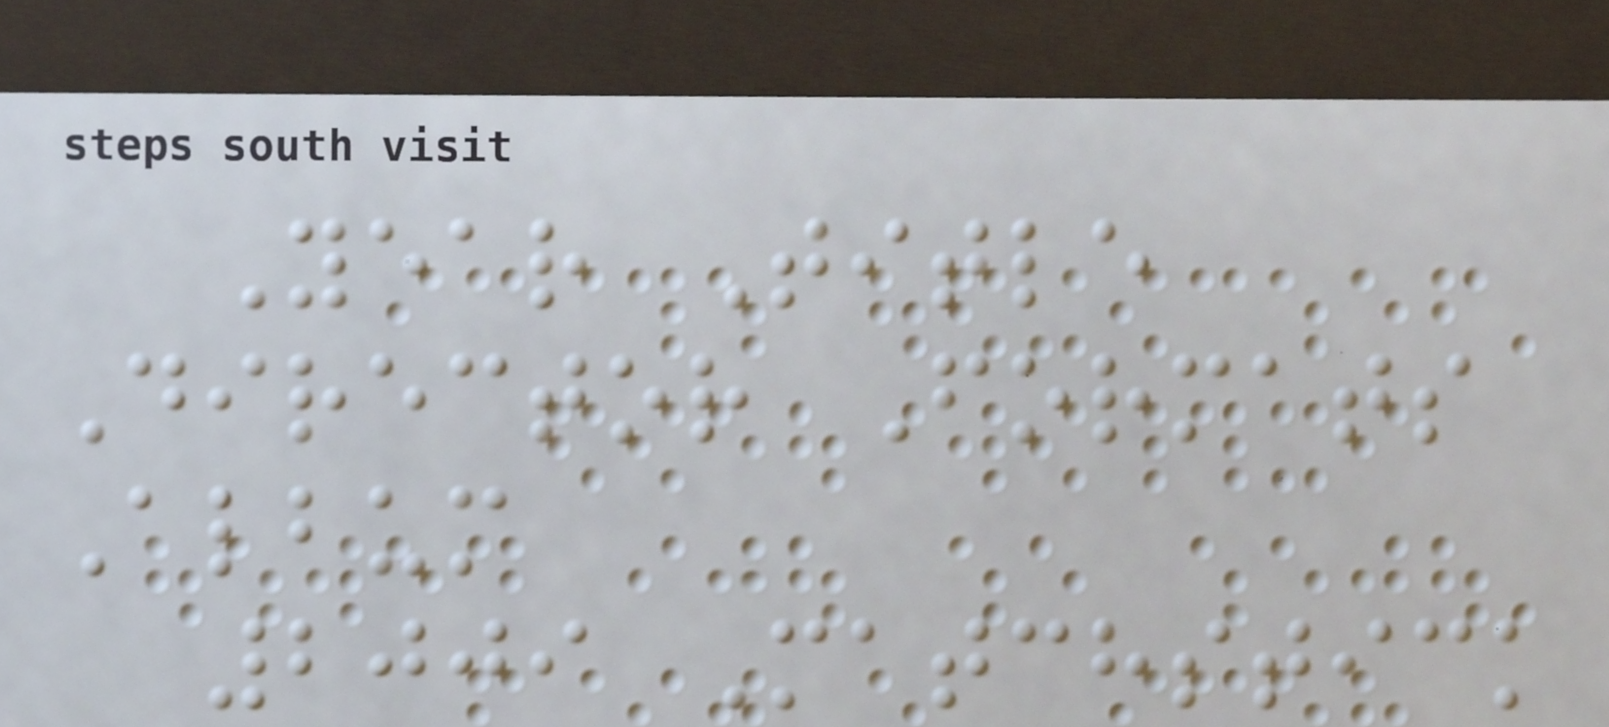Year Title
Director Formats
Album
2009 Matchstick
